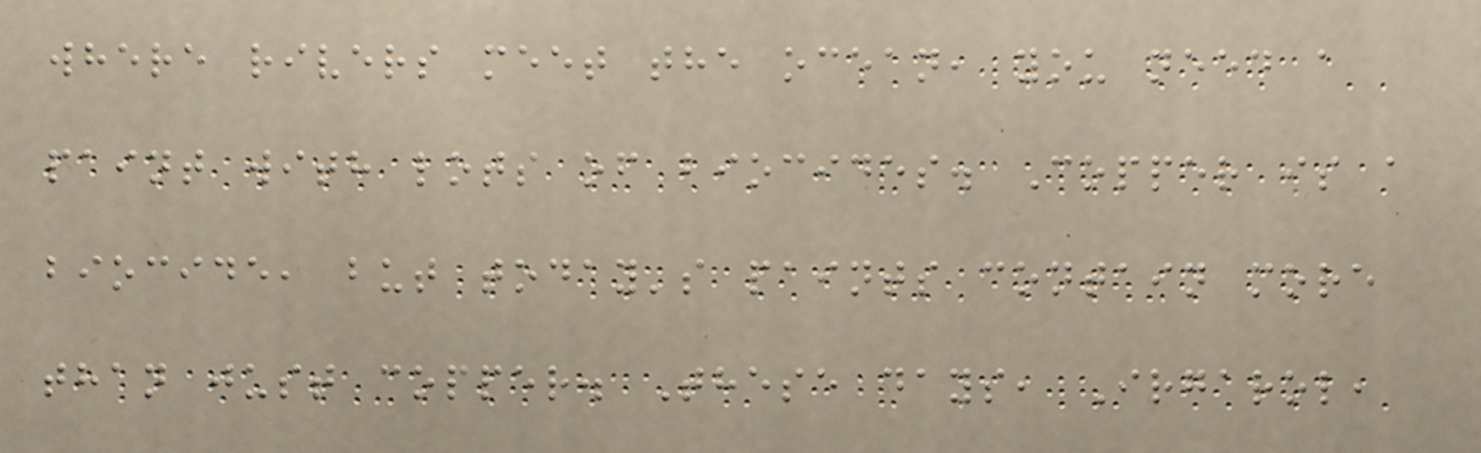where rivers meet the ocean, you need a
paint with lots of biocides. Copper is a
biocide, but today's paints contain more
than just copper. These days, Irgarol,
